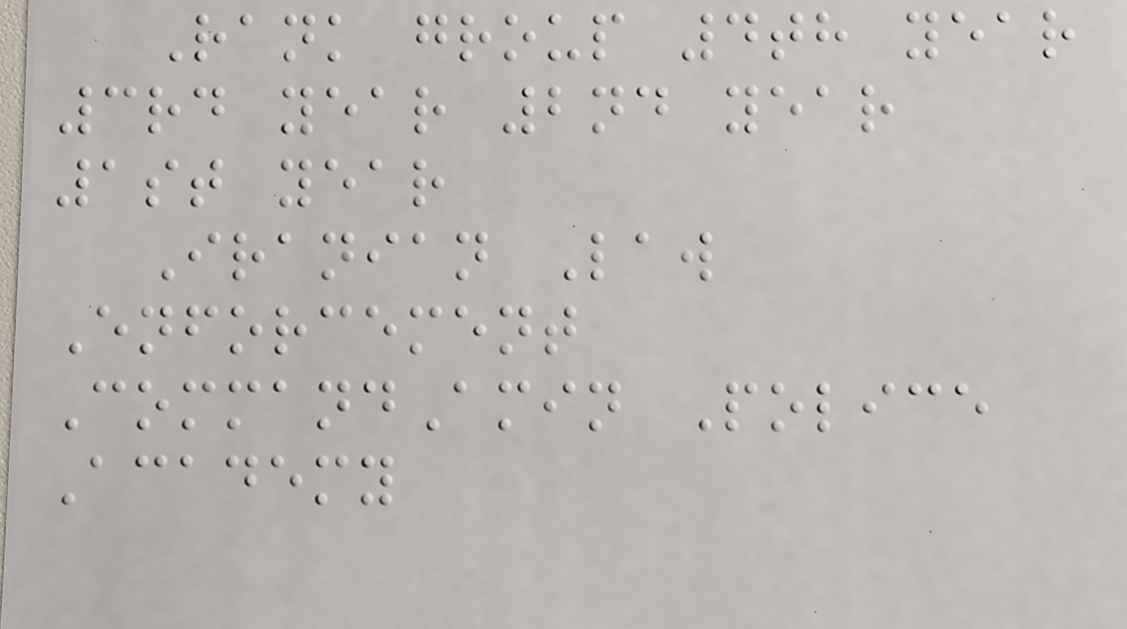Rank group 4th year
3rd year 2nd year
1st year
Iranian Law
Enforcement
CommandAmin Police
Academy
